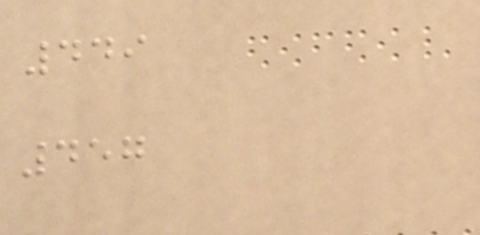449
457
